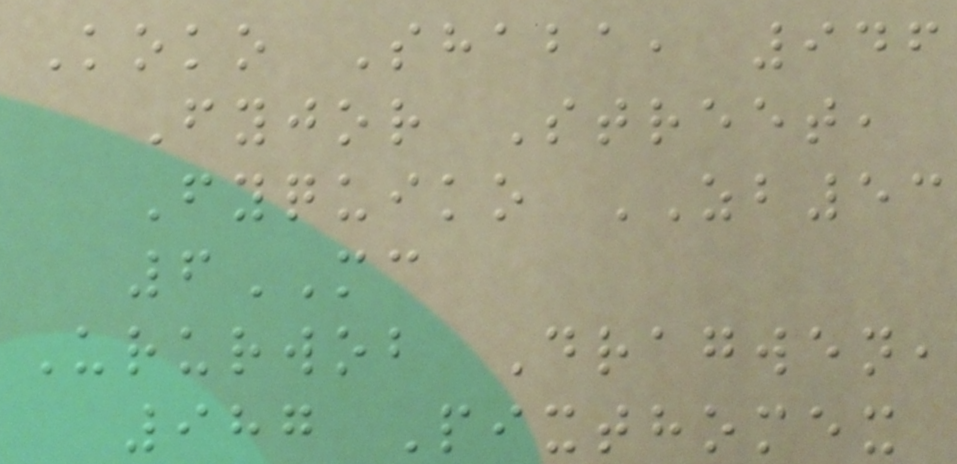Koko Shaba, 946
Fyjor Street,
Fyquiko ZB53
6MC
Ururwob Dragwen,
987 Pixthomex
